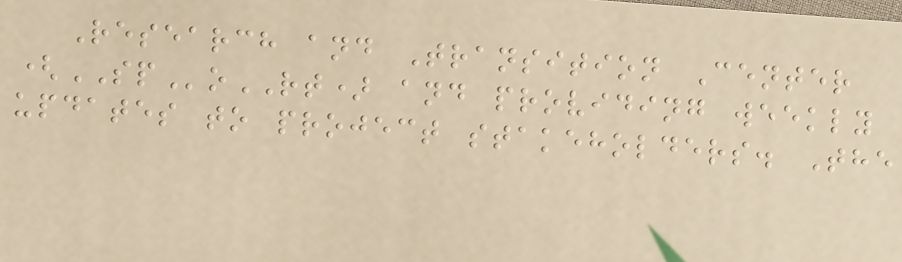Research and Transition Center
(SPoRT) and providing weekly
updates to project stakeholders. The
